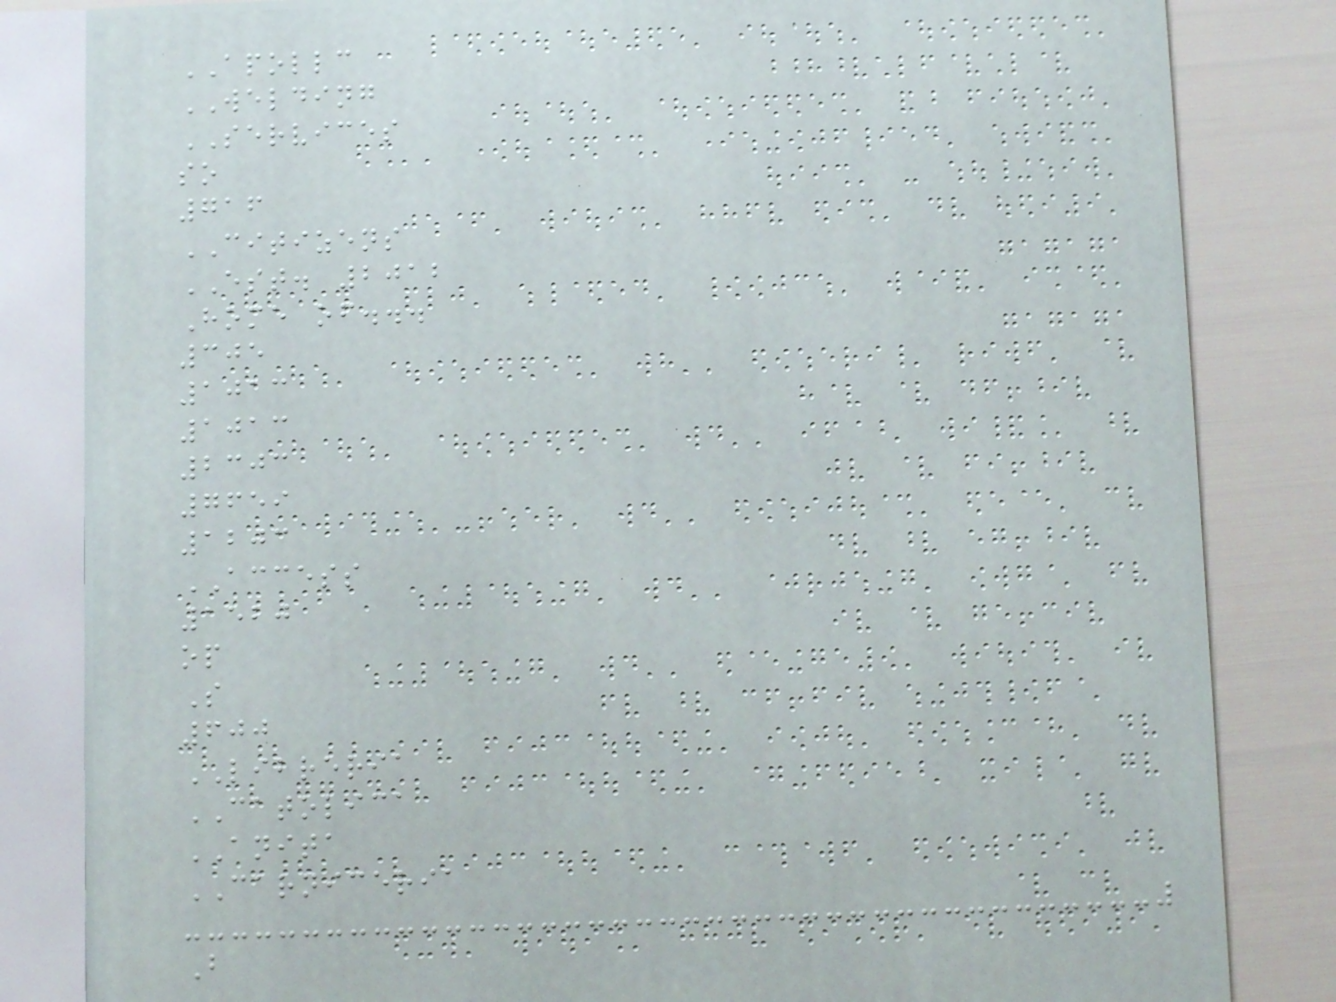APOLLC
WELDING
SERVICES
so
716
CITIZENS
EST. 2012
Home of...
305
1013
1013
2303
7659
1203
ACCESS
1520
op
S
600
LIBRERIA
CATOLICA
ANITA
CARNICERIA
B
